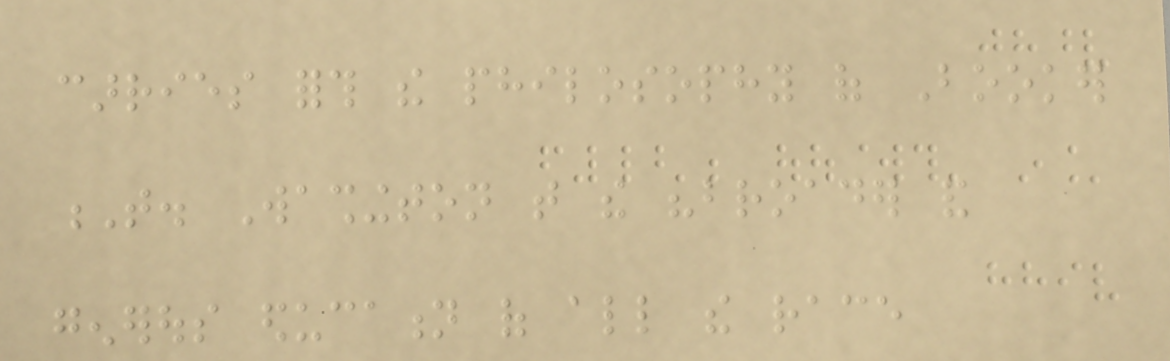carries forth the philosophy of Booker
T. Washington that the "broader and
generous education of all the race
